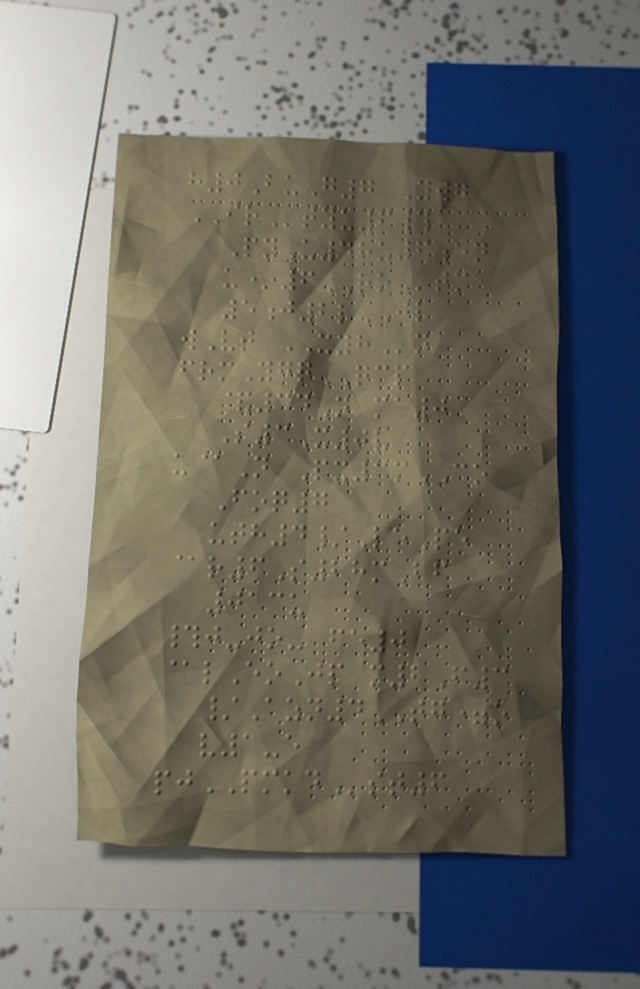h0BuG7 Ywg
IRtyu6#
PyU48u6en
u*6ROtm
5j2lJL
wVt XYHn
frmYgqQCP
&34N ma0
S3X0v
u@N Px3mCO
Foq7
uth4/LePe
@r6S28mBf
013u
#j-jo- fe0
@lEoJp m2F3
/Azn4TG=o
v1-e
pjPMKDst6
